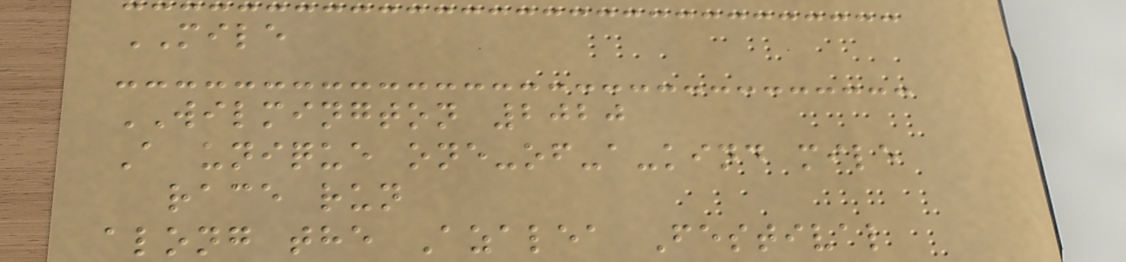MILE
WILMINGTON 2020
A unique one-of-a-kind mile
race run
along the Azalea Festival
